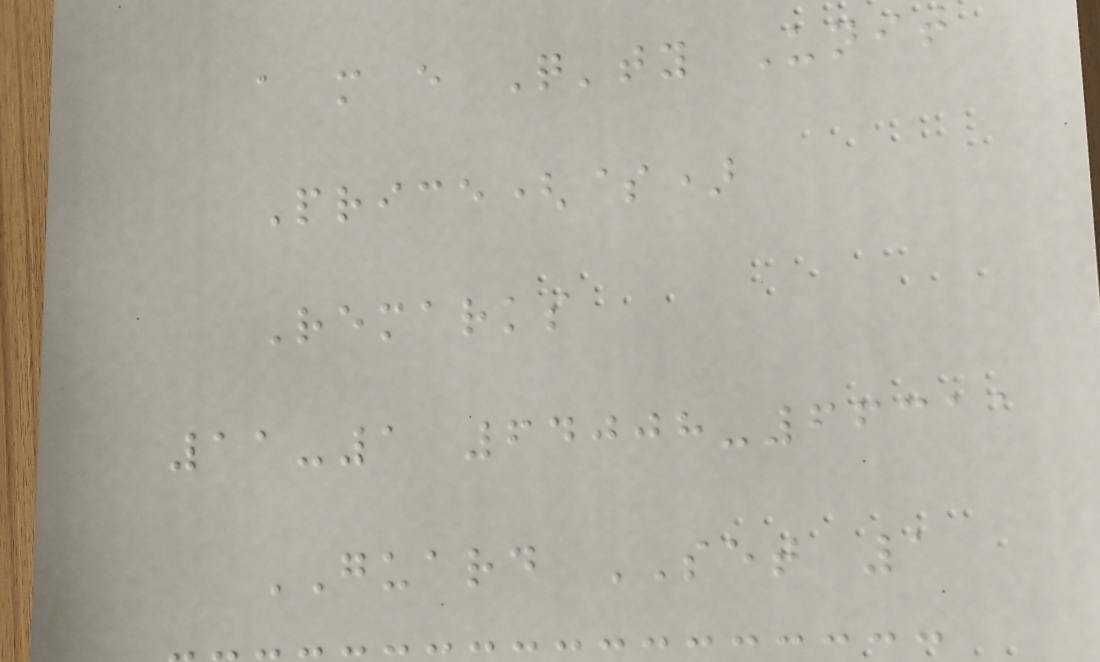a m e Q'ty Unit
Price($)
Remarks
11-1 64008-66311
GUARD SET 1
